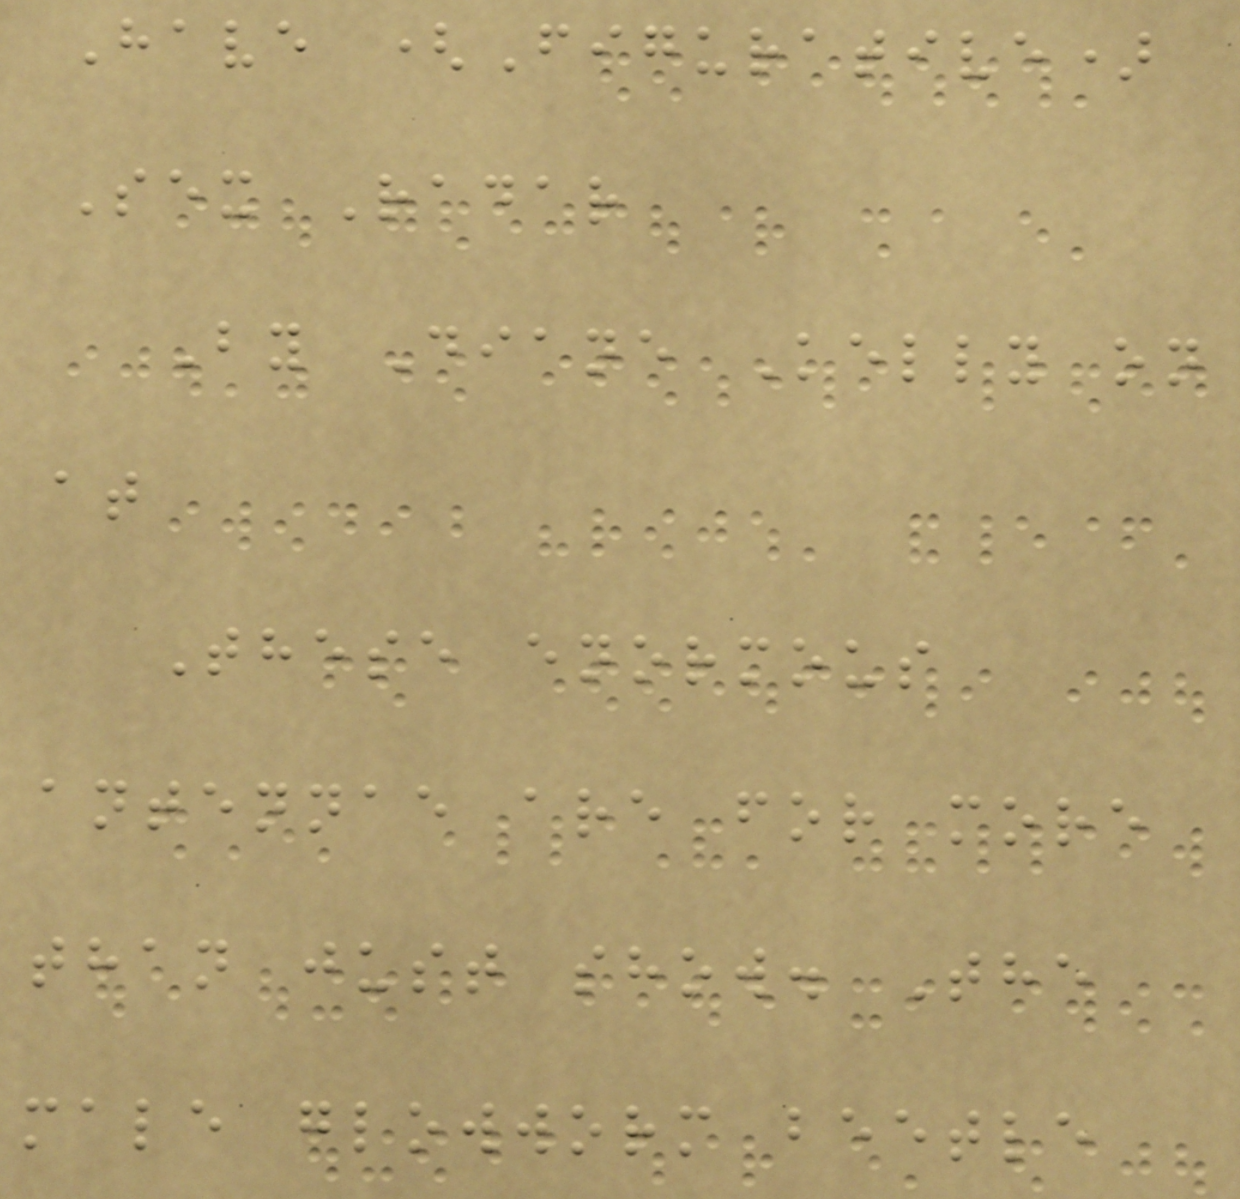Have (Figurative)
Sex Radar
By Diane Kelly on
at
These enormous
antennae are for more
than just show. The
male glowworm beetle
